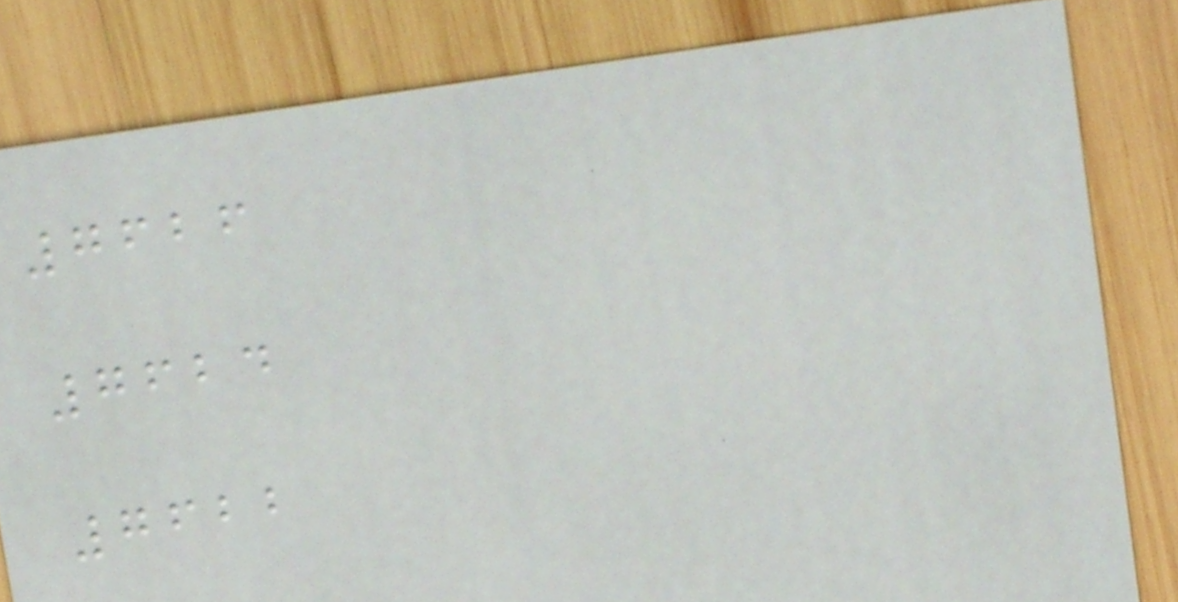7626
7624
7622
